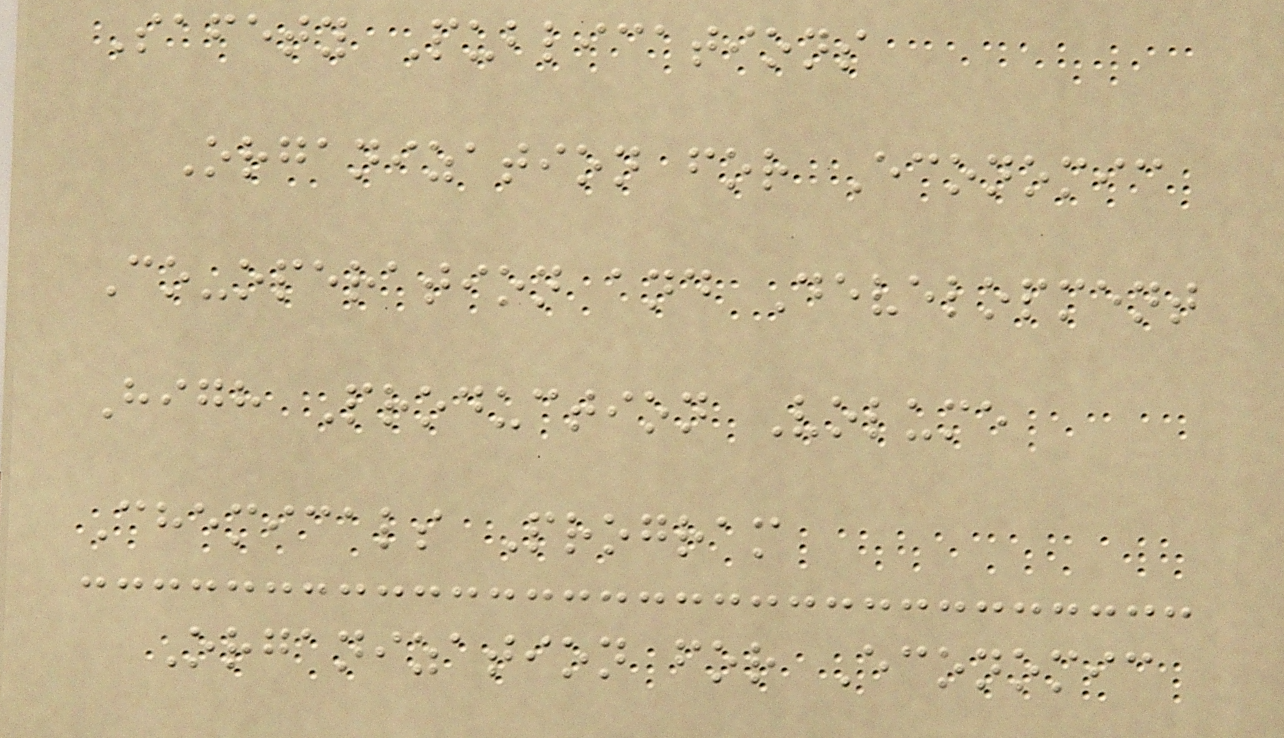Safety Publications
Organization for Economic
Co-operation and Development
High Production Volume
Chemicals Program
Organization for Economic
